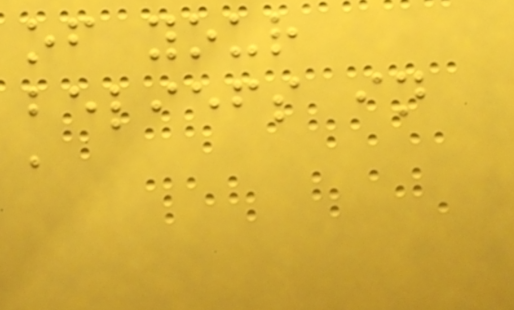of your
beliefs in
a
